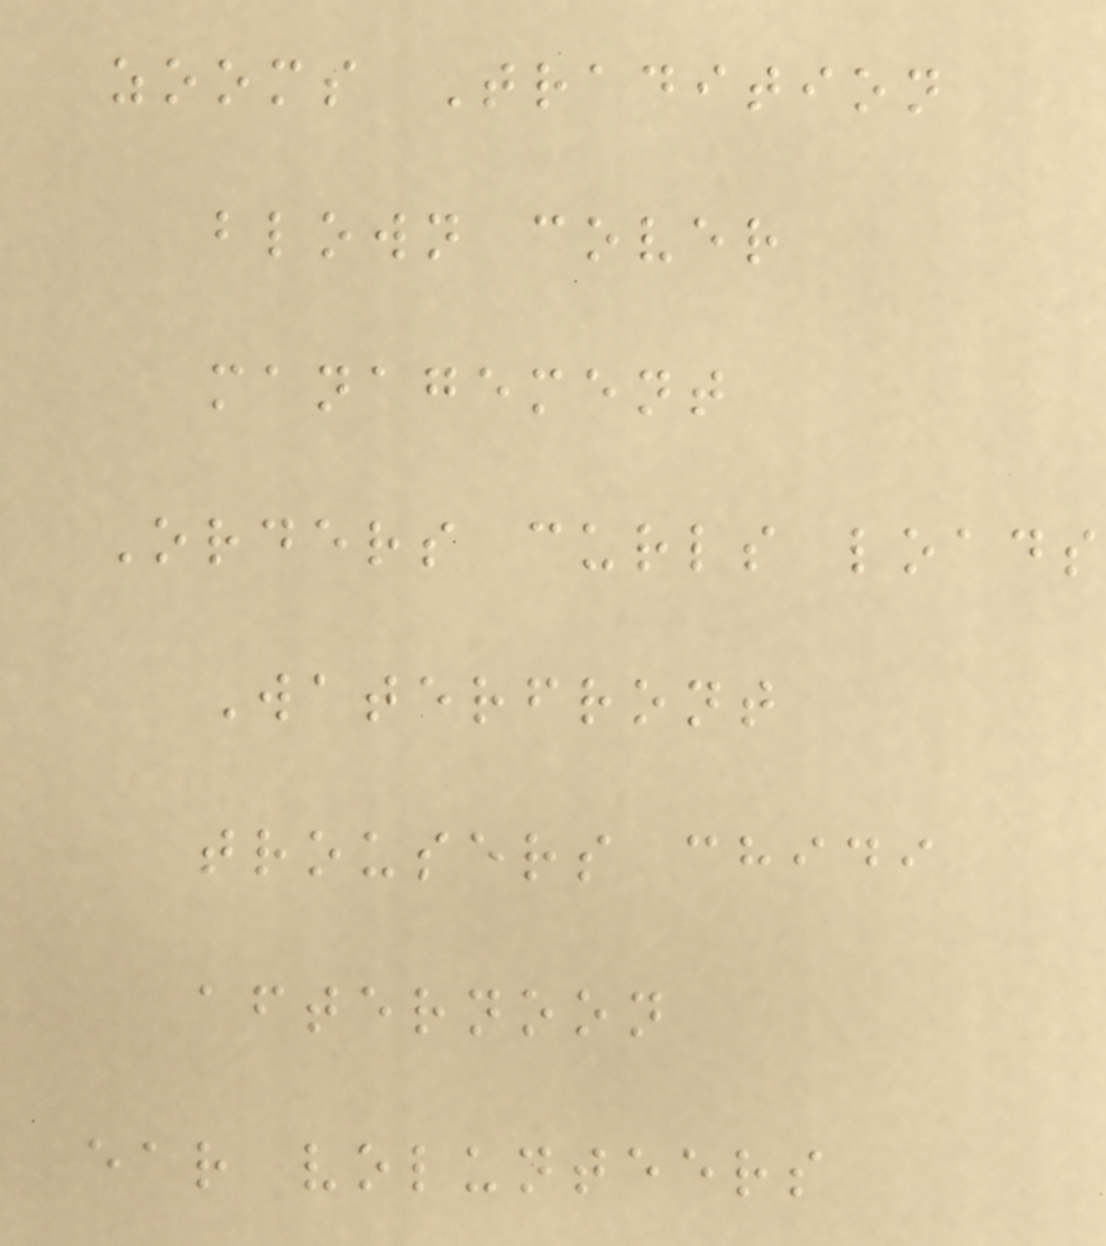zooms Tradition
blown cover
management
Orders curls loads
Waterfront
trousers chidi
afternoon
ear volunteers
